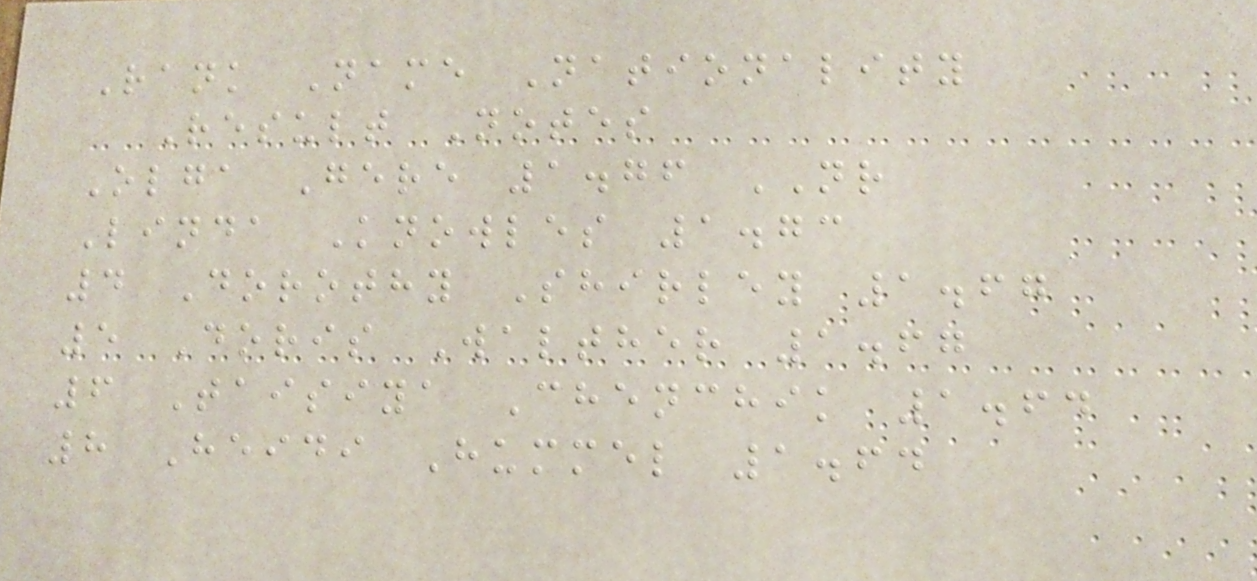Rank Name Nationality
Result Notes
Olga Gere 1.76 NR
Linda Knowles 1.73
4 Dorothy Shirley 1.67
5 Doris Walther 1.67
6 Taisiya Chenchik 1.64
8 Heidi Hummel 1.64
